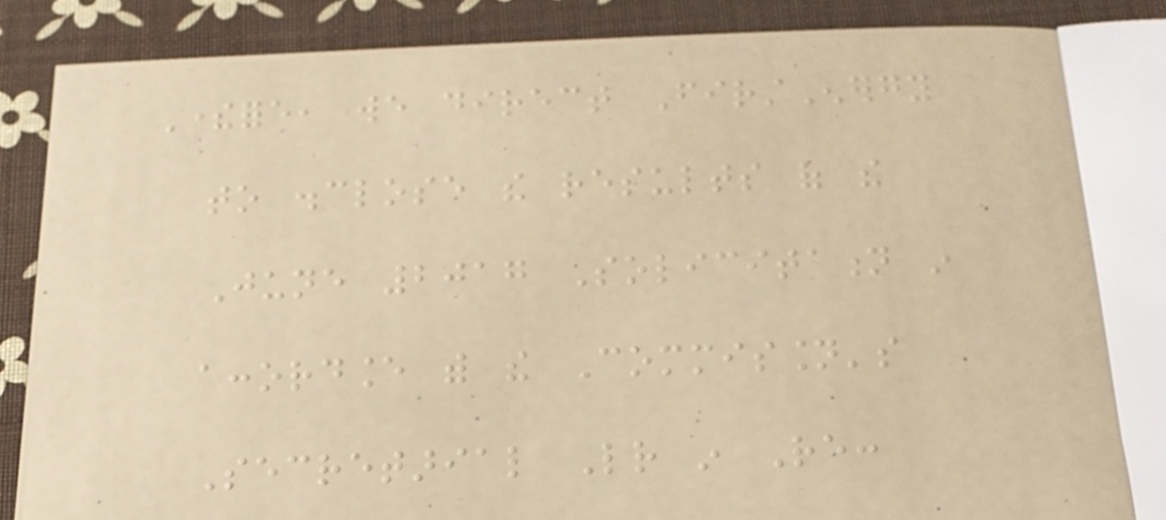Therefore, we direct FirstEnergy
to disclose the results of the
June 2017 Solicitation in
accordance with the Commission's
Secretarial Letter in Re:
